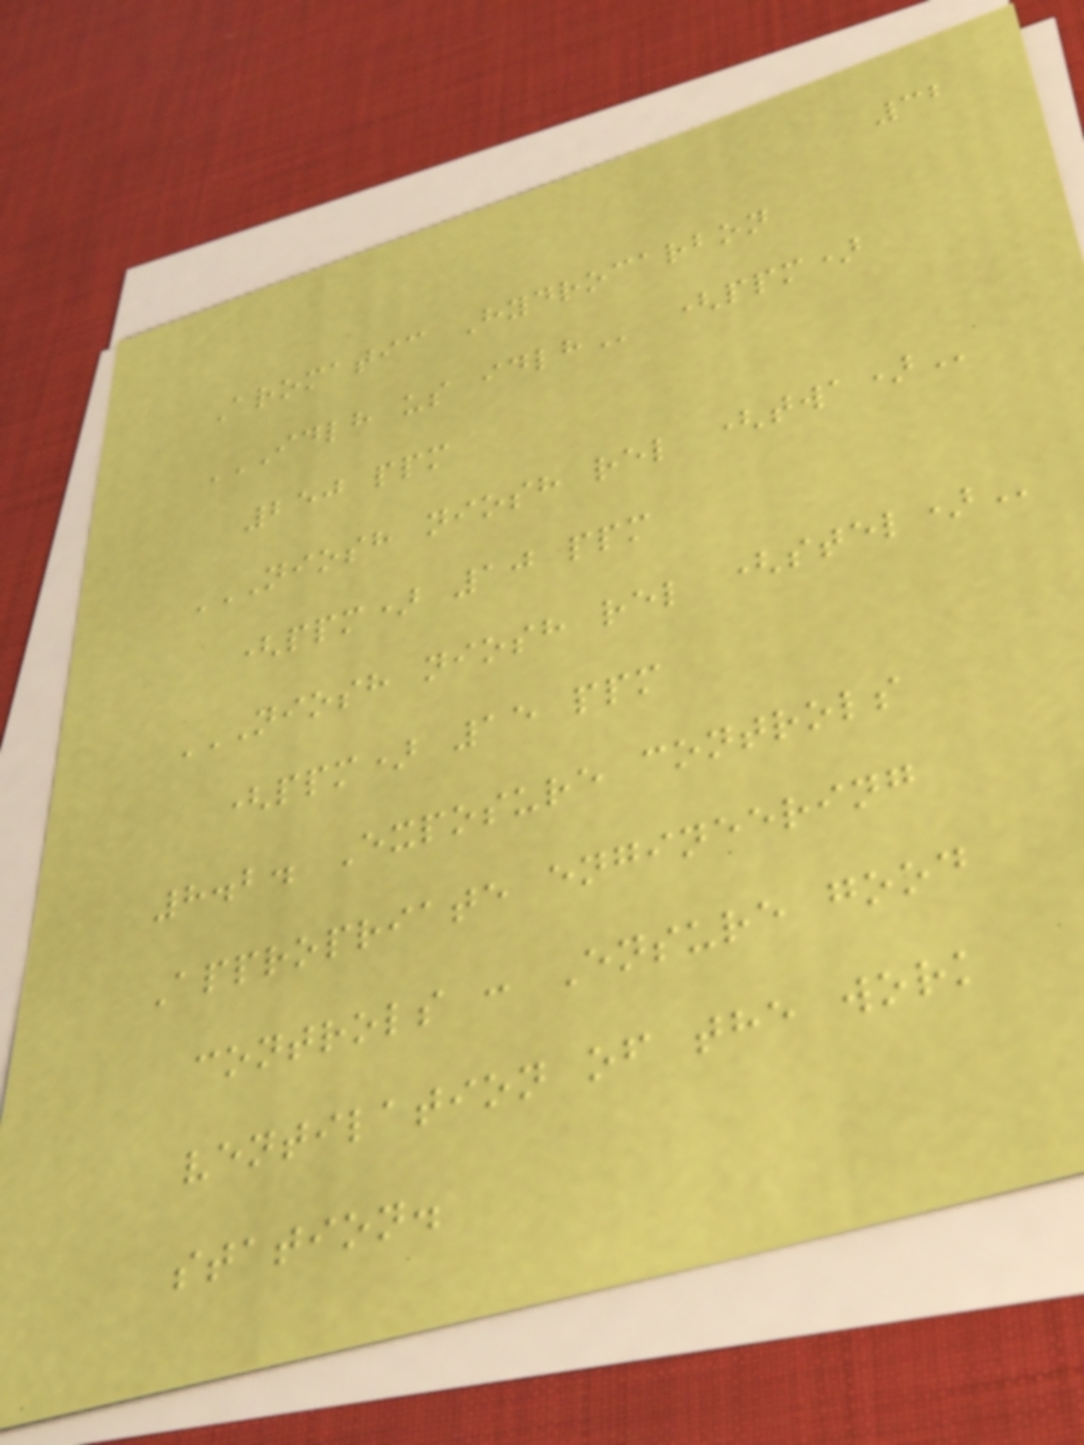32
Aromatic Hydrocarbon
IDLH US IDLH (ppm)
250 ppm
NIOSH NIOSH REL (TWA)
(ppm) 10 ppm
NIOSH NIOSH REL (STEL)
(ppm) 15 ppm
8.2. Exposure controls
Appropriate engineering
controls : Ensure good
ventilation of the work
station.
